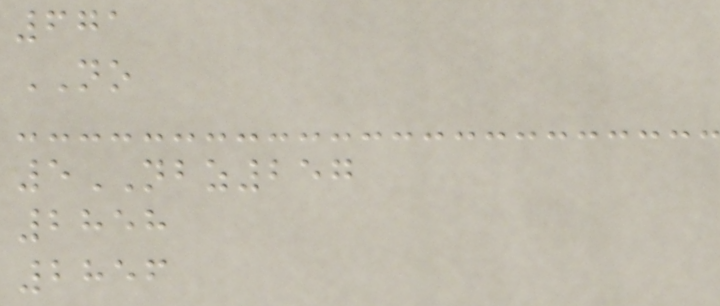671
NO
5NBZ257
2858
2856
